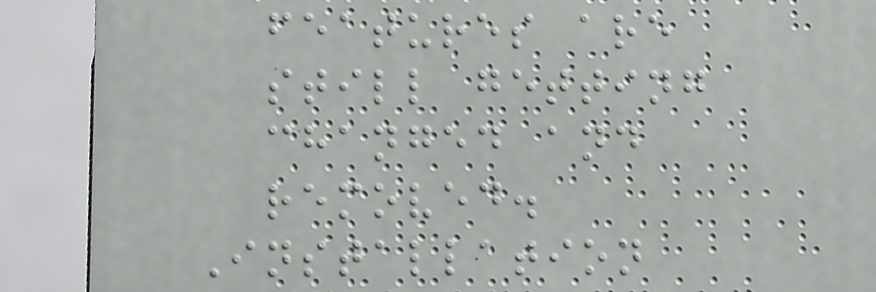features are
still getting
changed and
removed.
Installation
